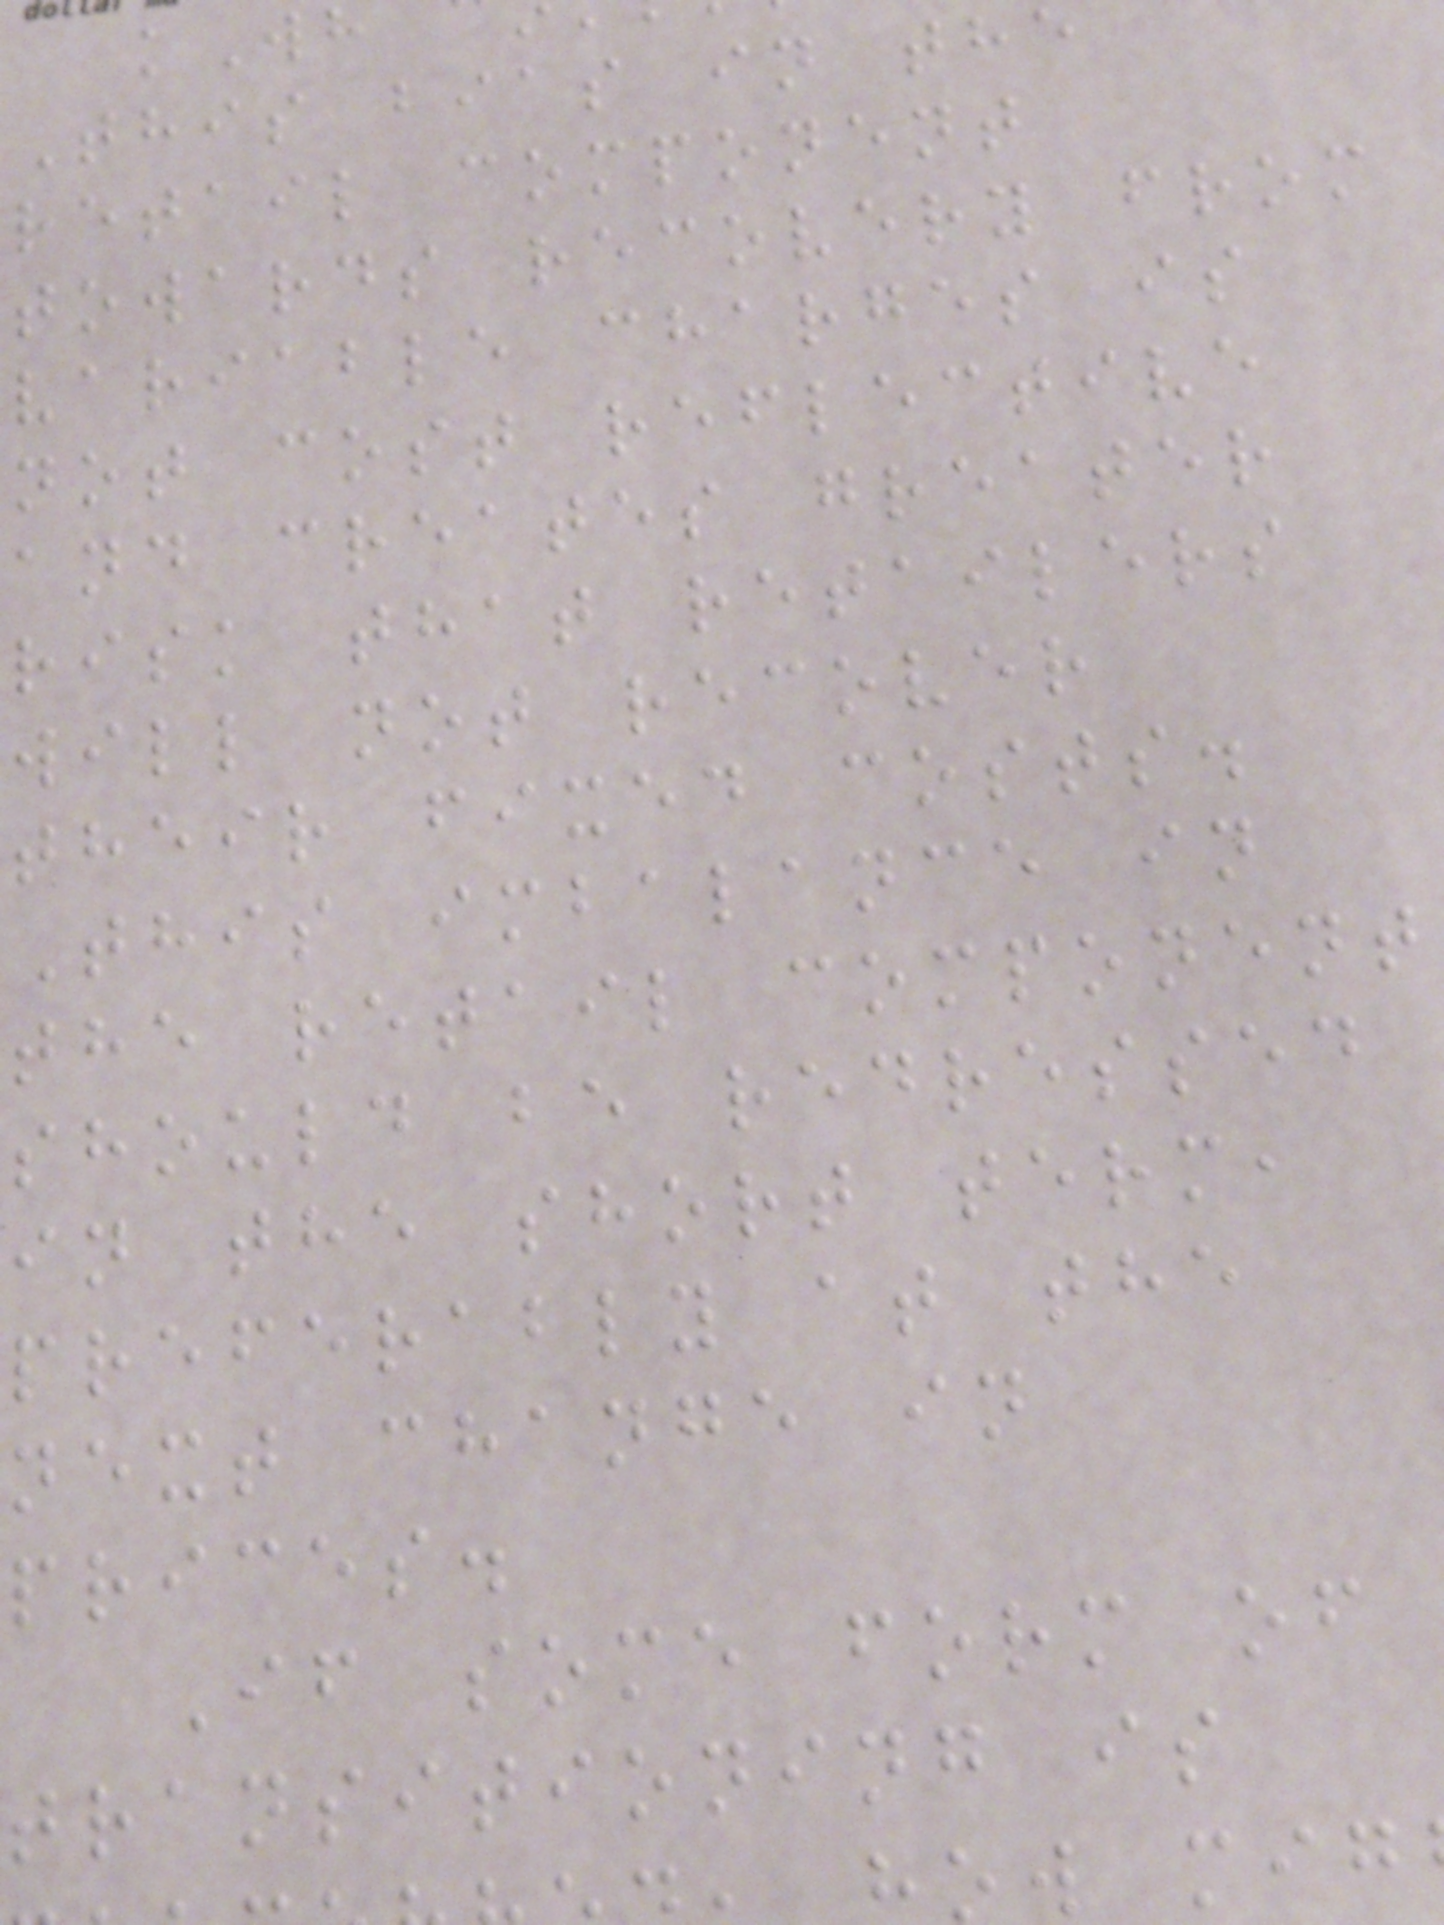kWh
This bias in the
retail component
towards recovery from
variable charges is
not cost reflective
and creates greater
risk that retailers
will not recover
their fixed costs.
This imbalance in
the retail component
should be redressed
in the short term,
preferably at the
next change in
prices.
If some form of
transitioning is
w mig
